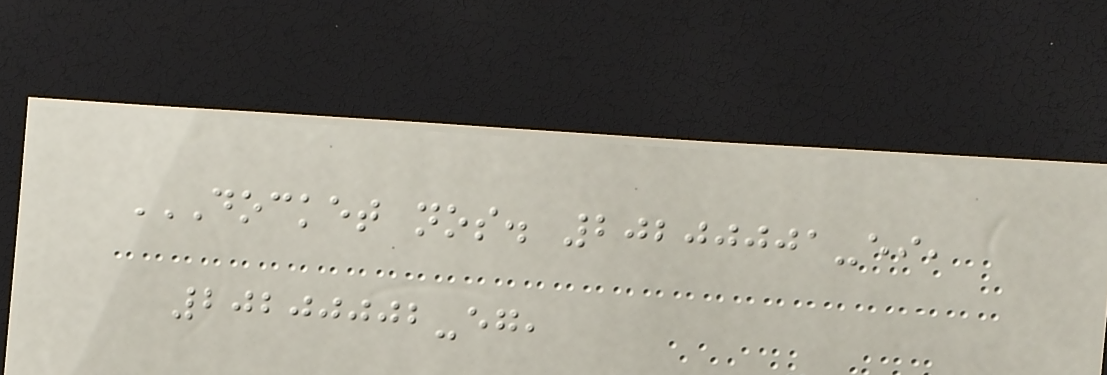DOCKET NOS. 20200001-EI,
20200002-EG,
